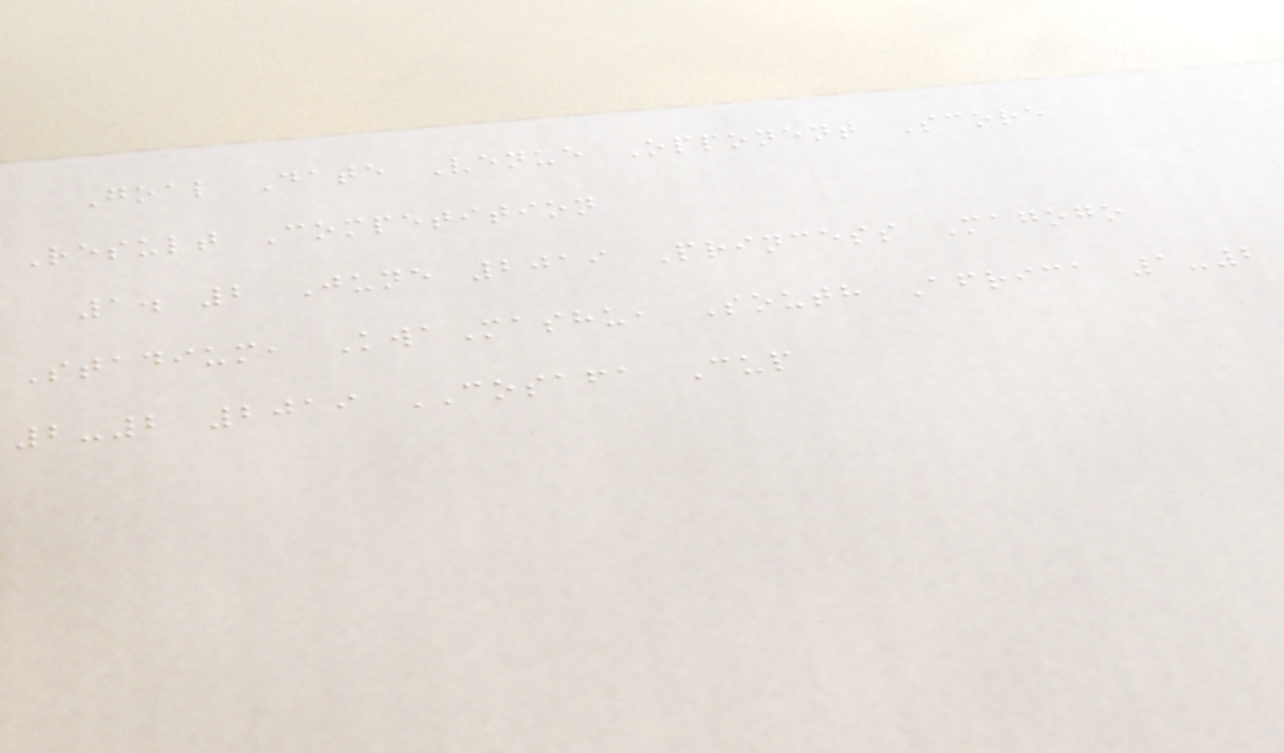Goal Date Venue Opponent Score
Result Competition
1. 2 June 2019 Princess Magogo
Stadium, KwaMashu, South Africa 1-2
2-2 2019 COSAFA Cup
